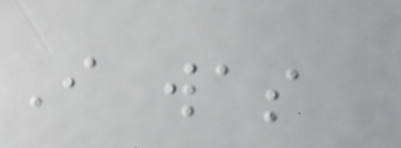I was
